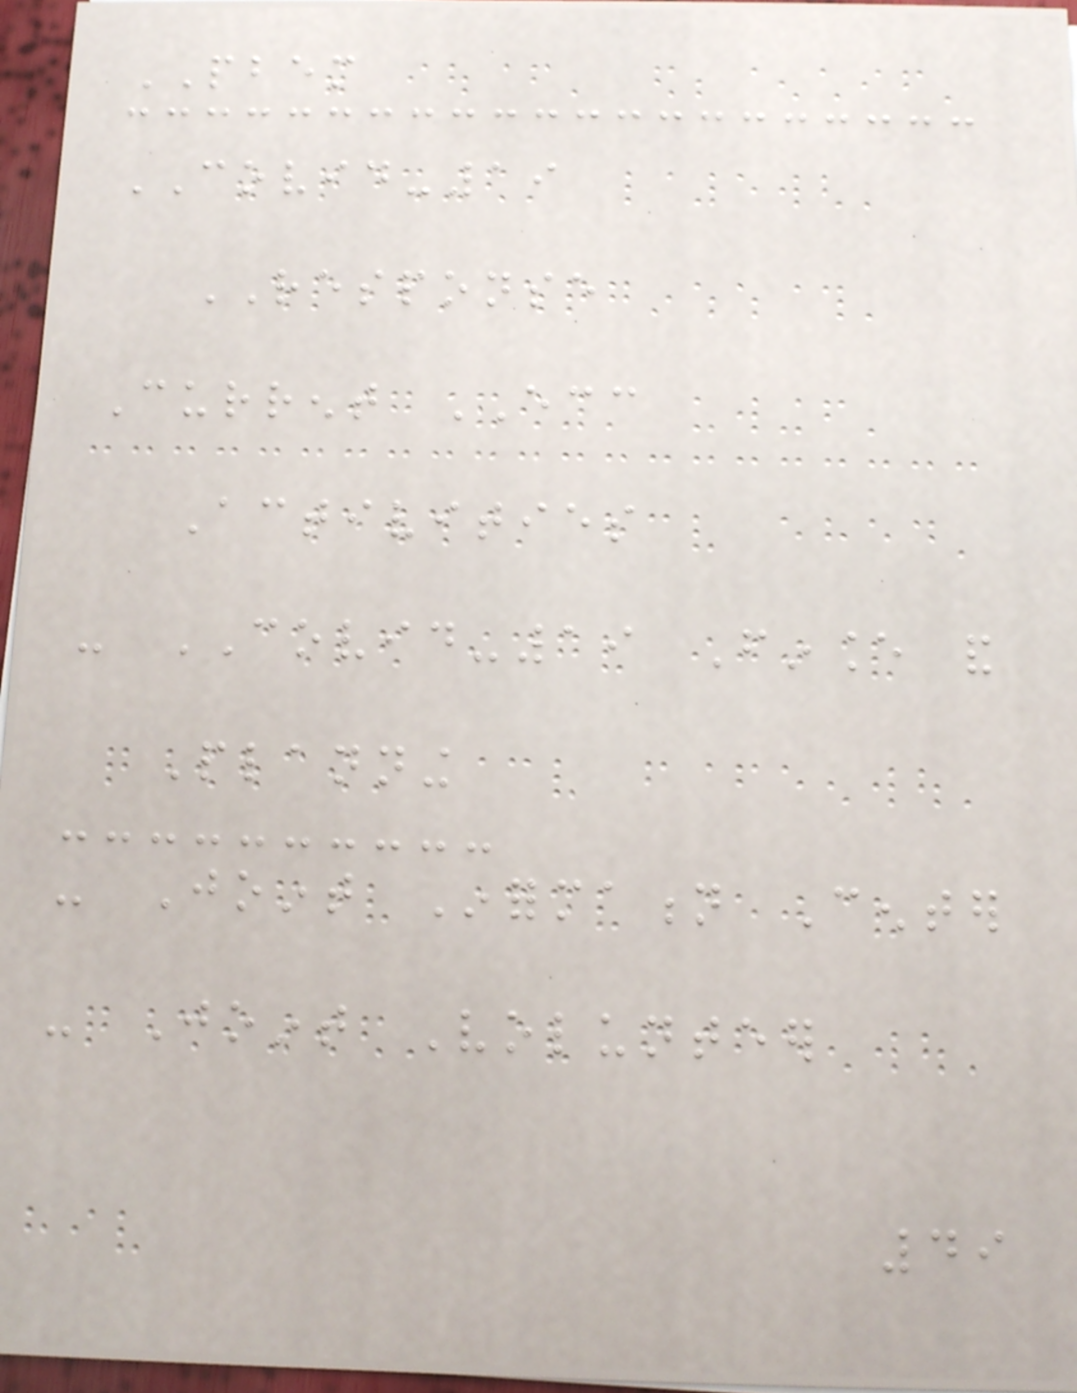PBEM
COVID-19
RESPONSE
Current ECC
Activities
- COVID-19 Finance and
Planning
- Joint Information Center
- Joint Volunteer
49
